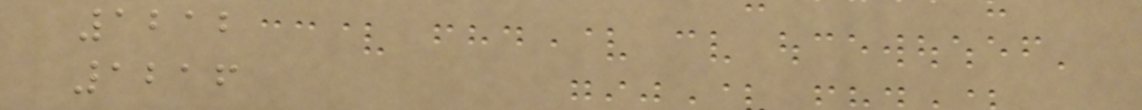1212
1216
